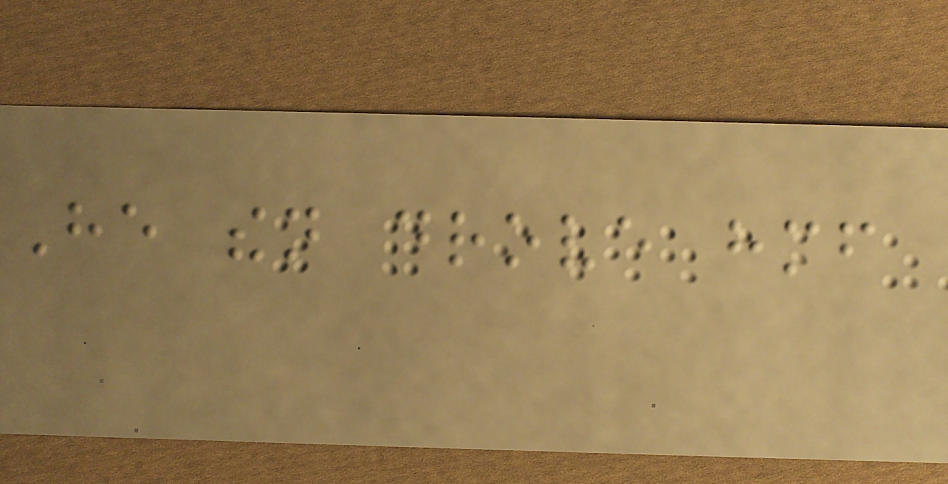He then drove himself
